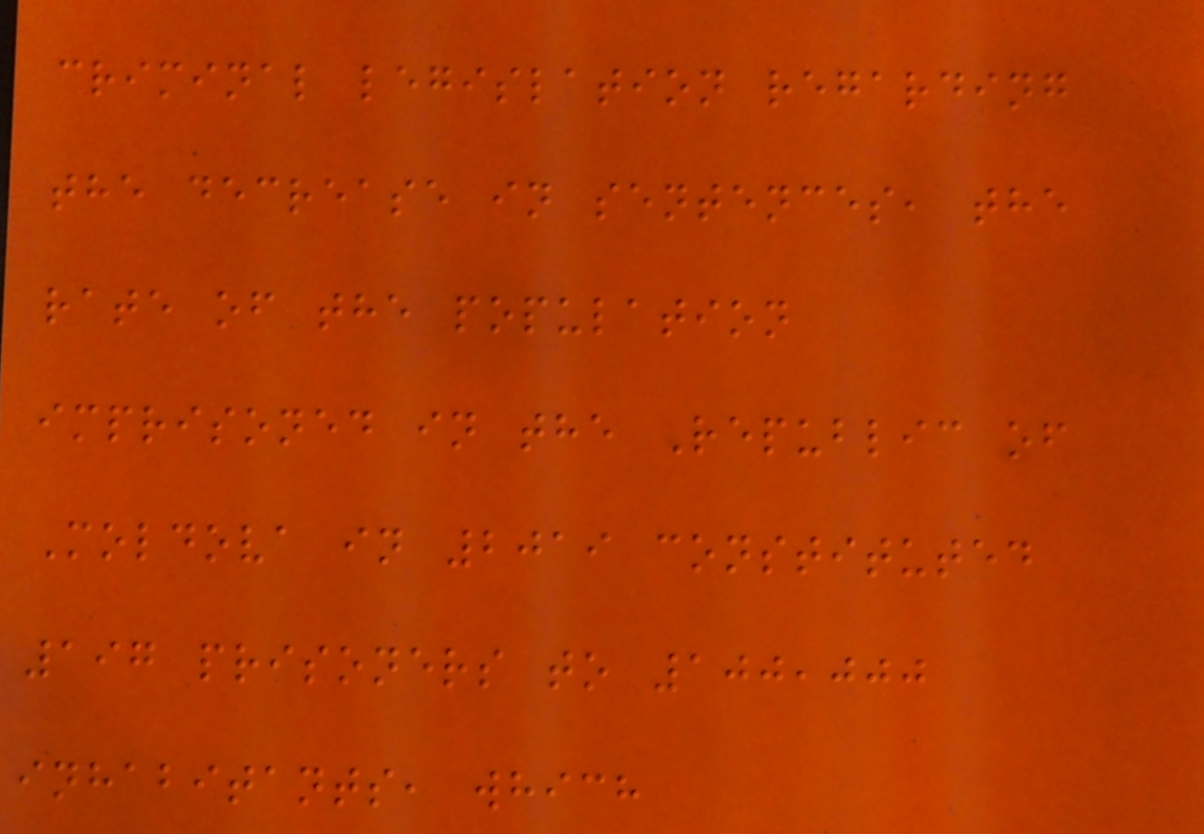criminal legislation regarding
the decrease in sentences, the
rate of the population
imprisoned in the Republic of
Moldova in 2019 constituted
197 prisoners to 100,000
inhabitants, which
